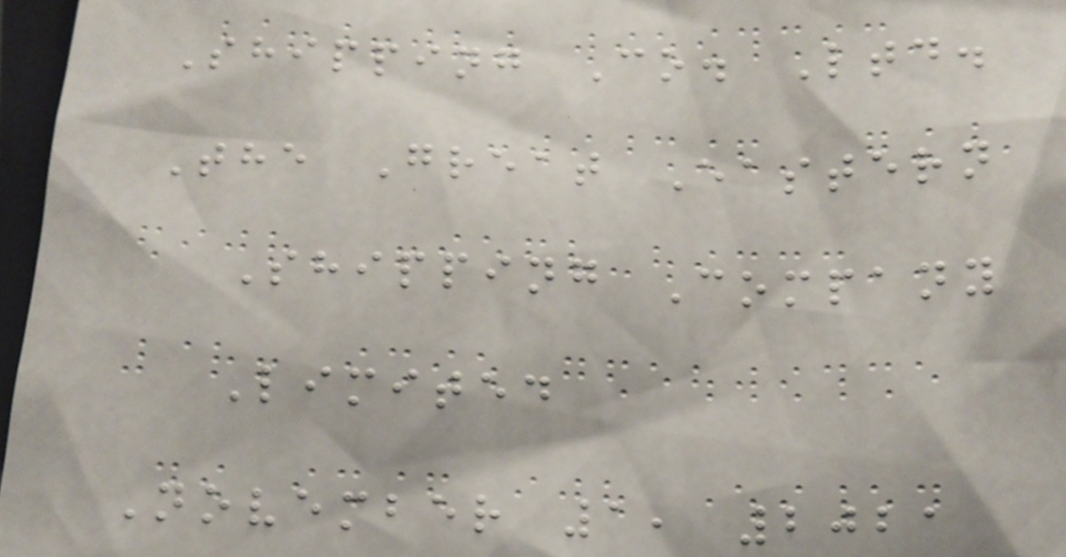Shipping Co. Ltd.
The Great Eastern
Shipping Company
Limited
November 1, 2021
